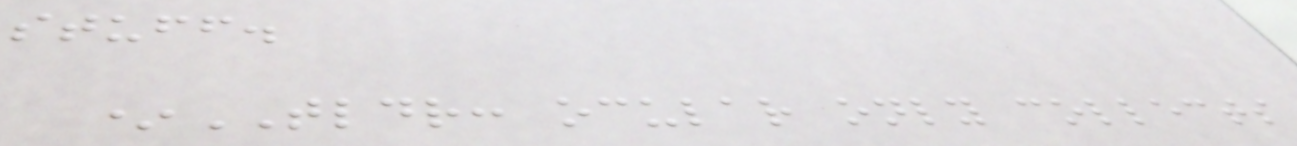stuff.
*TLDR: ocular only collects
